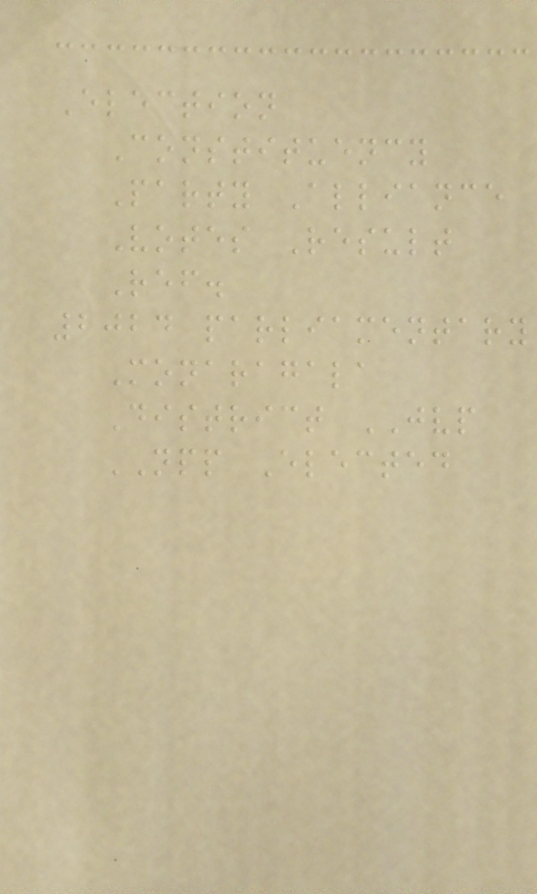Election
Constituency
Party Alliance
Votes Result
Ref.
2024 parliamentary
Monaragala
District JVP
NPP Elected
